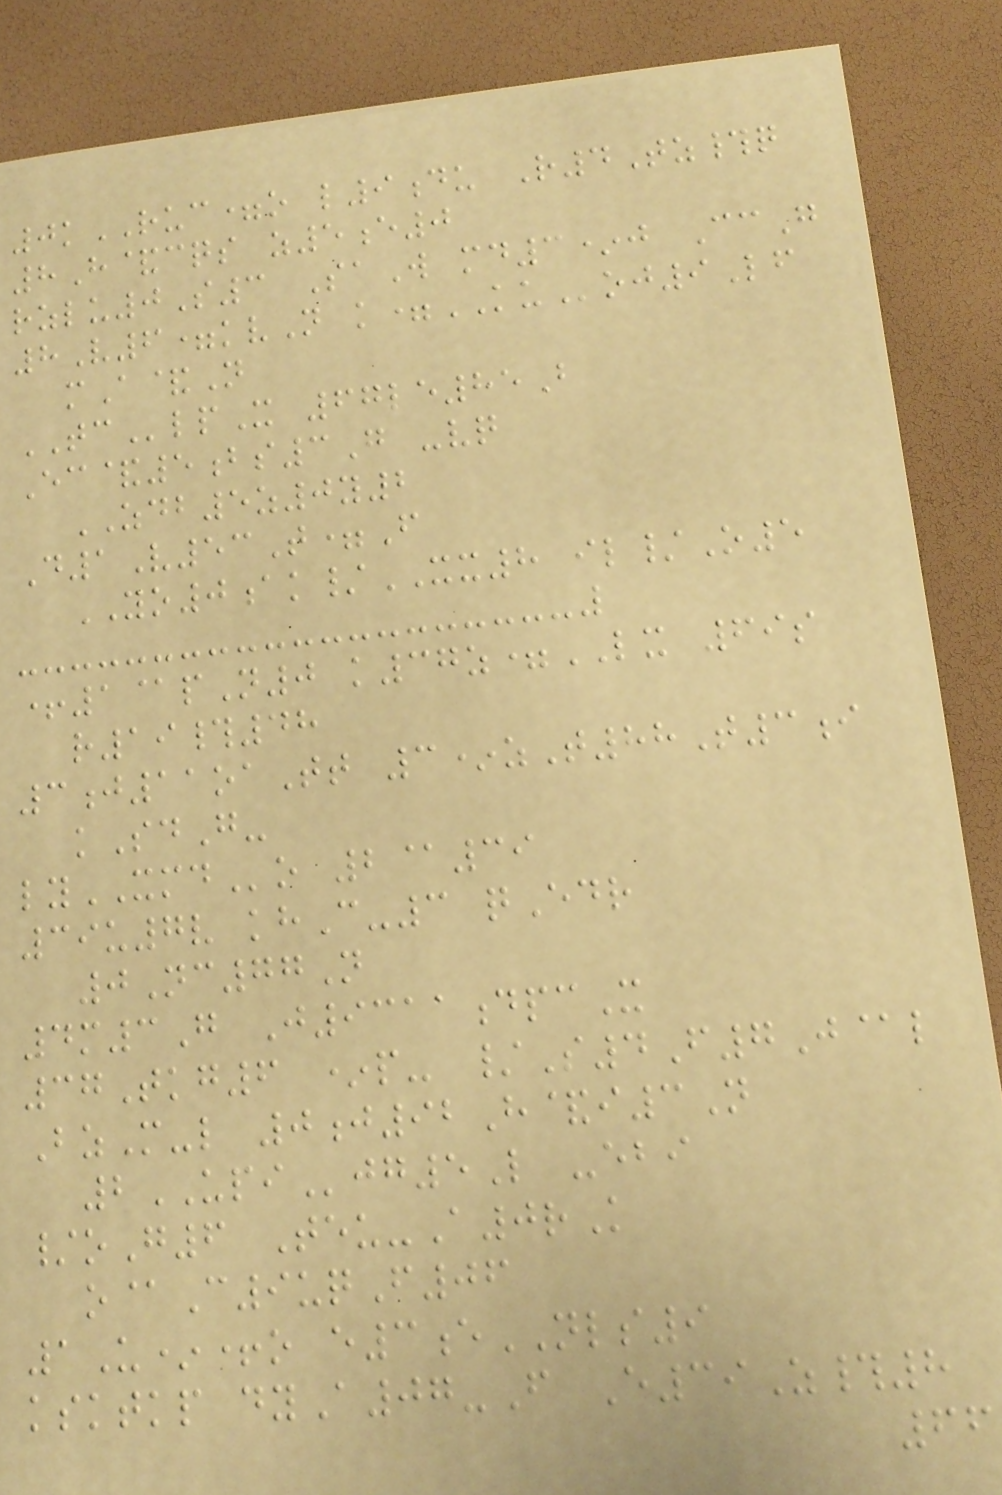0kRUC=o l9du R4Tz#q
8H&cqs z5e0
rzlu0S3 SaW md3*j CcG
8V6=kvN k=KUoj9Lf
mA&N
TClpX 67le85B
Ec&5bs3G -vq
ZDB5z0y2
D1V53T=F
YO0ak/XX8 il/O5
+1@pN0 k37z=LX 69s
r19#48
3j11oaTt 3*zT88T3i
kSdG-
lyXMDo 2@39
39u7v khC-3 qEdr
0Nc77N
4m3G J9311dpcX
37Tkg6 *p- /S4F7J@l
BzM-l 0j92H&i3N
2UPIjg5L -ebi
/oG6 Teu-A0rK
o@C9uqF06
1U*+o e3eNLS9
ksktkp dyA07-F E39Z#8
66
